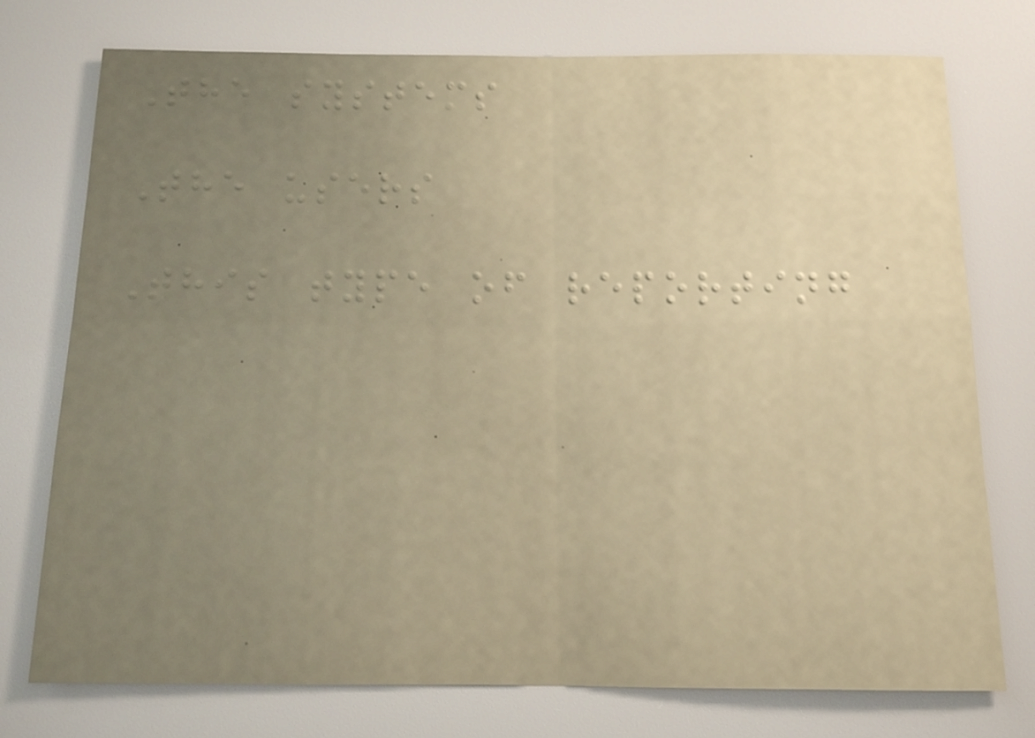The systems
The users
This type of reporting
